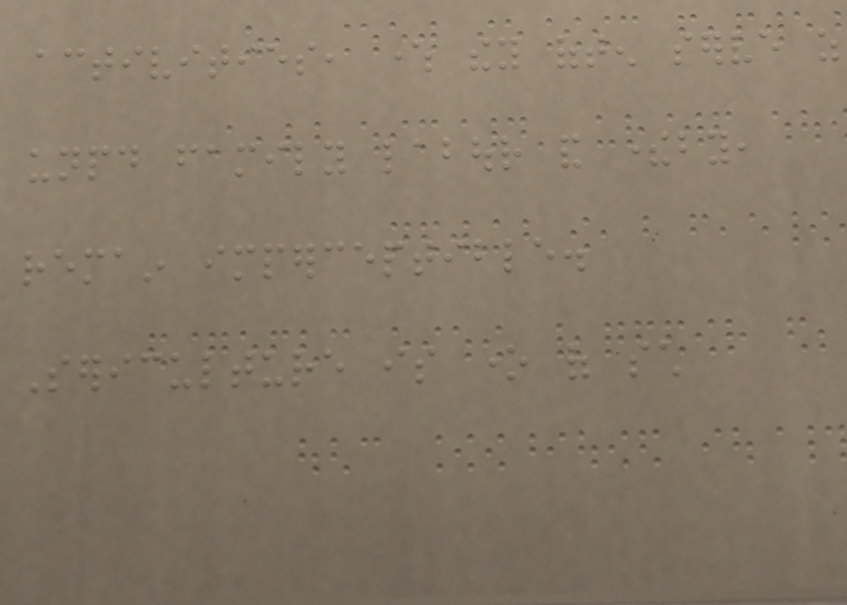activities, where they often serve as
unpaid family labour and thereby,
remain imperceptible.
Sericulture is one of such
